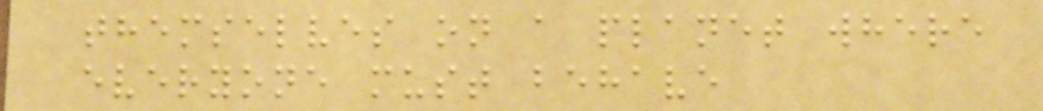themselves on a planet where
everyone must behave
